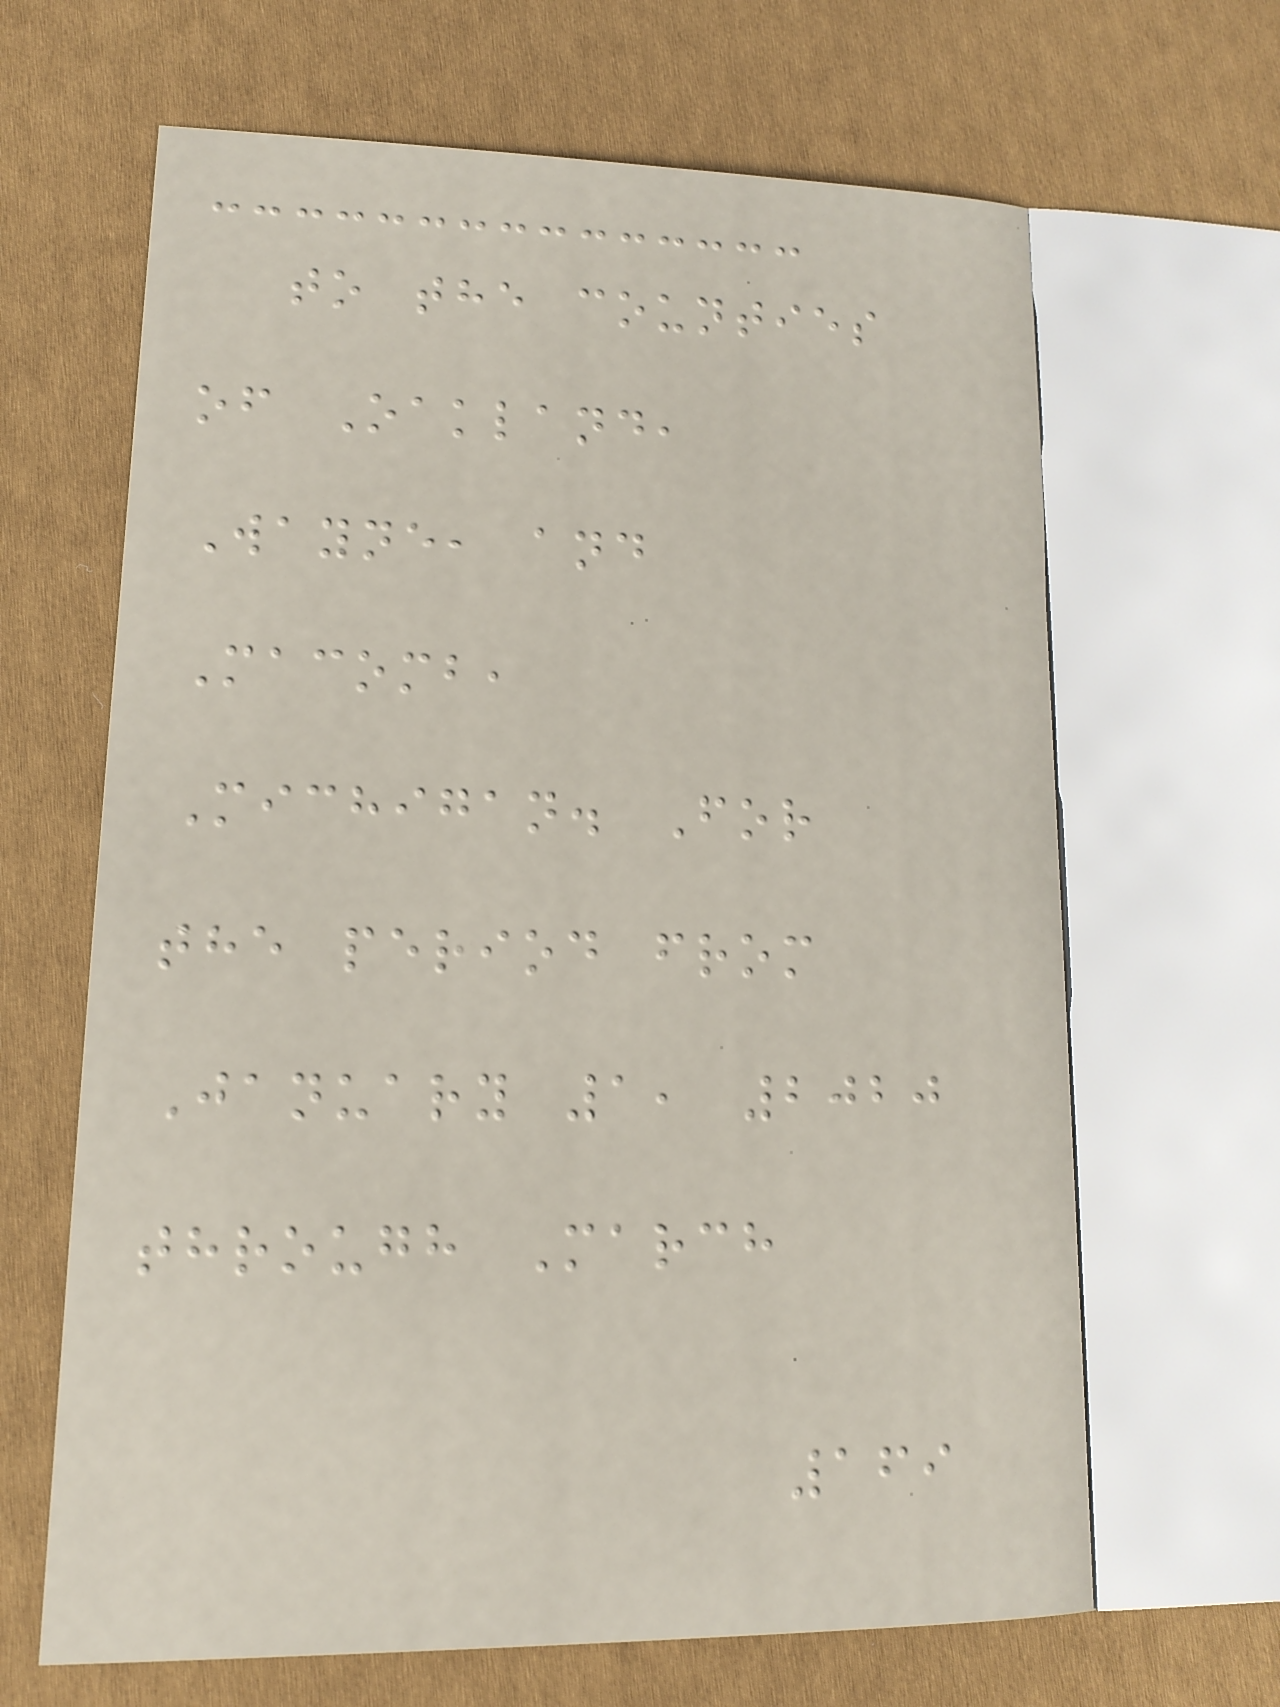to the counties
of Oakland,
Wayne, and
Macomb,
Michigan. For
the period from
January 1, 2020
through March
169
